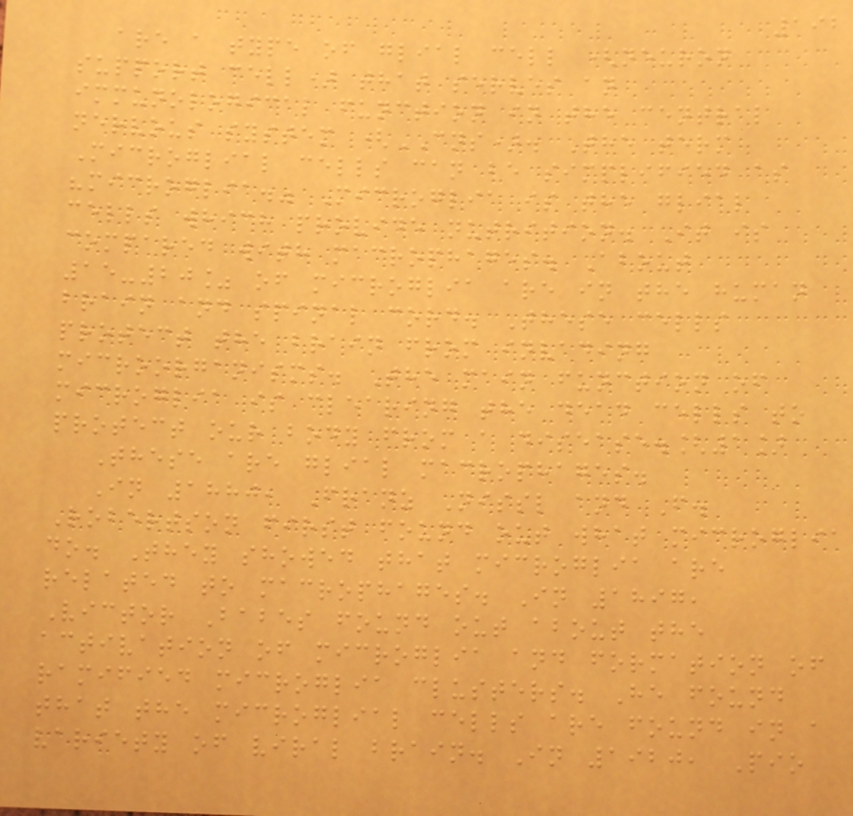192
are a type of glial cell (neuron
support cell) that serves an
immunological function in the central
nervous system (CNS). The term
Microglial cells can be simplified as
"microglia." Microglia is the glial
cells which provide nutrition. It is
compared with macrophages. About
15-20% of microglia are in the human
brain and spinal cord. These cells
protect the brain from invading
microorganisms. The main function of
microglia is clearing the dead cells to
protect our body from a disease.[1]
These are glial macrophages.
In 1880, Franz Nissl and F.
Robertson first found out what microglia
do. They showed that microglia are
related to macrophages. In 1897,
Victor Babes found out about the
activation of microglia and formation of
ramified microglia clusters. He found
that the microglial cells are found in a
variety of viral brain. In 1920, Pio
